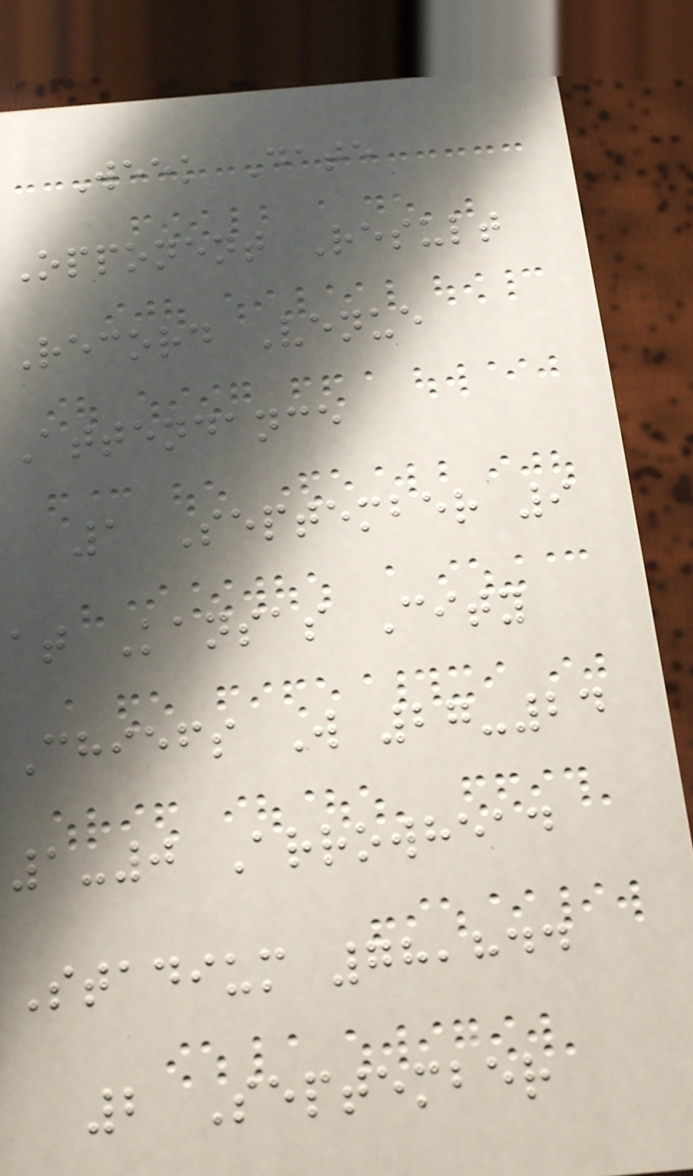Week Date
Opponent Result
Record Venue
Attendance
1 September 9
at Kansas City
Chiefs W 27-24
1-0 Arrowhead
Stadium 78,844
2 September
